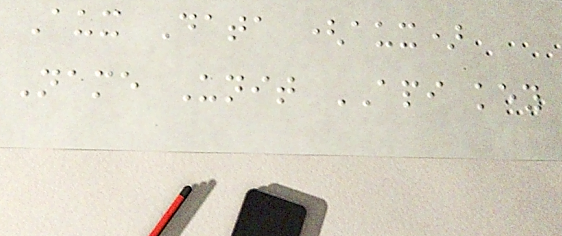Aux Data (aux)
Name Unit API key
